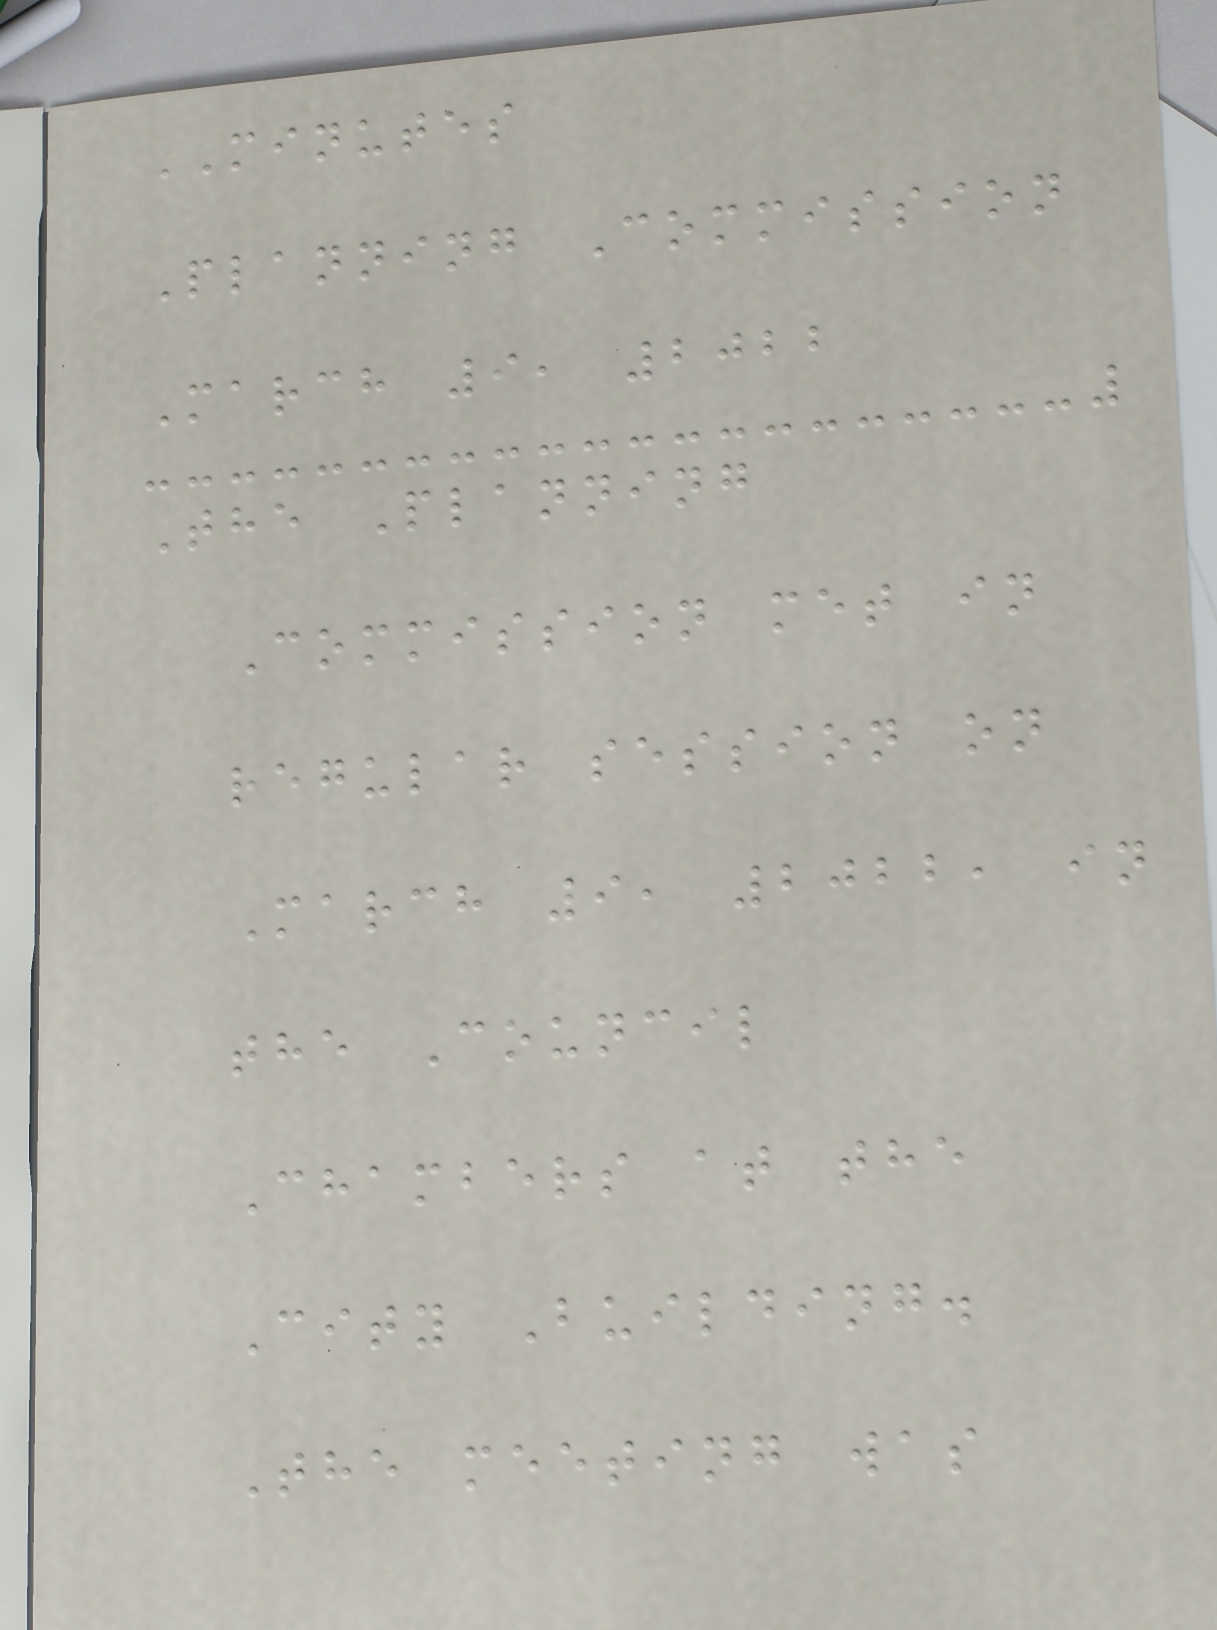MINUTES
Planning Commission
March 9, 2022
The Planning
Commission met in
regular session on
March 9, 2022, in
the Council
Chambers at the
City Building.
The meeting was
